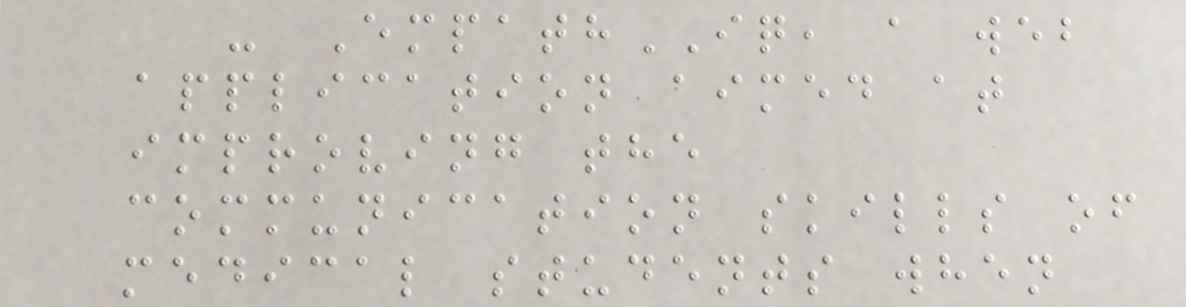- EmpathIQ, a web
application aimed at
improving the
communication skills of
medical students when
